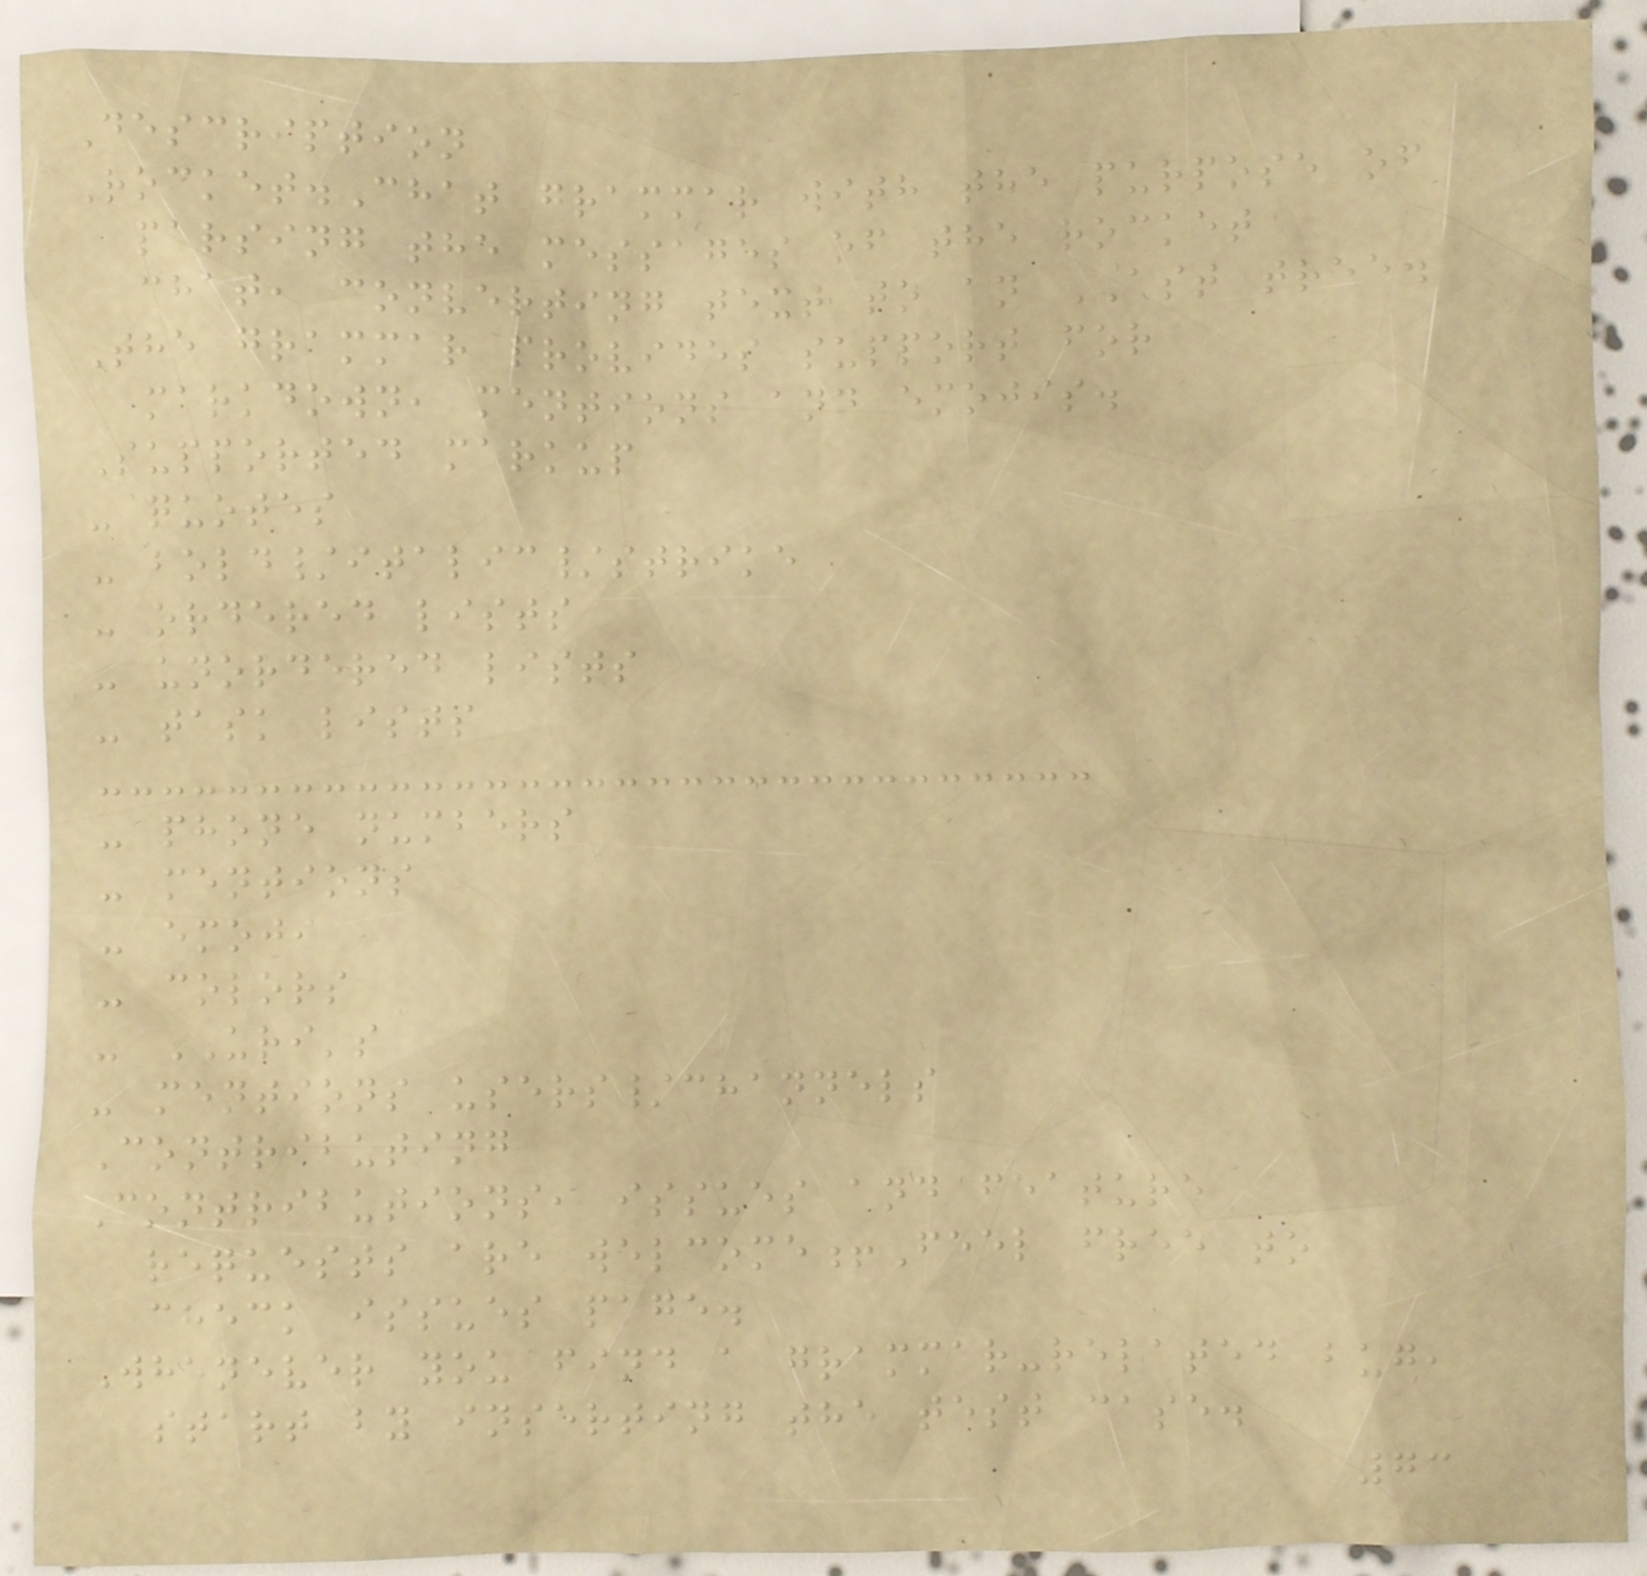Description
Rocket.Chat grammar with the purpose of
parsing the messages of the rocket
chat, converting text to an AST tree.
The grammar provides support for
markdown, mentions and emojis.
Supported markup
- quotes
- bold/italic/strike
- ordered lists
- unordered lists
- task lists
- phone numbers
- mentions
- emoji
- colors
- URI's
- mentions users/channels
Contributing
Contributions, issues and feature
requests are welcome!Feel free to
check issues page.
Whenever you find a grammar-related bug,
start by inserting the test case.
73
